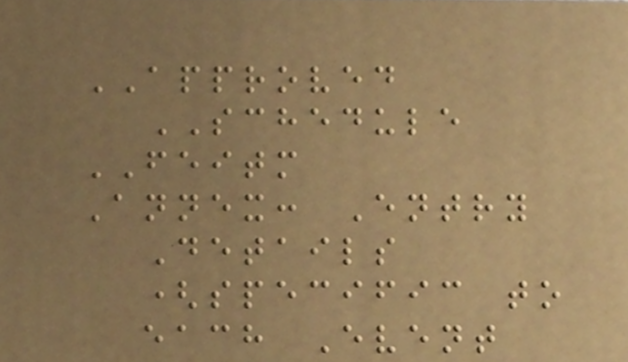APPROVED
SCHEDULE
FEITM
Annex: Entry
Details
(specific to
each Event
